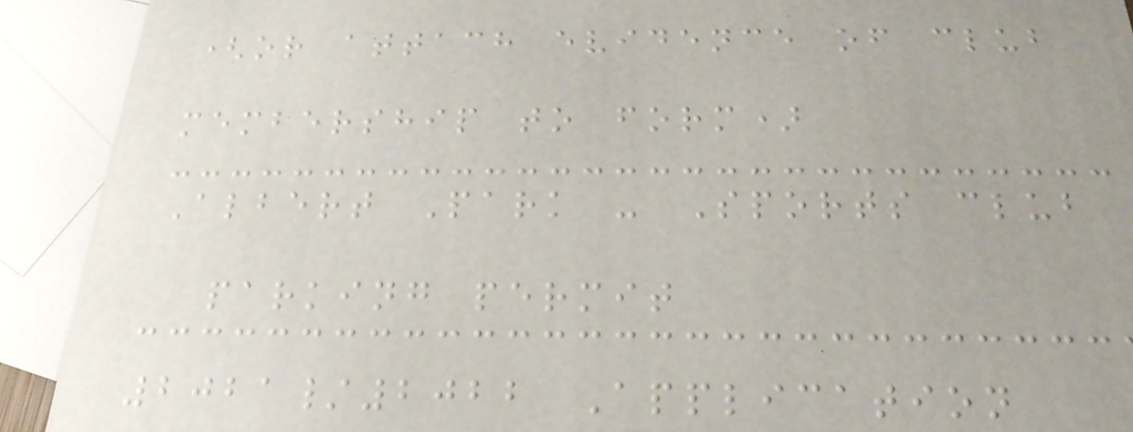(or attach evidence of club
membership to form)
Albert Park - Sports club
parking permit
2021/2022 Application
